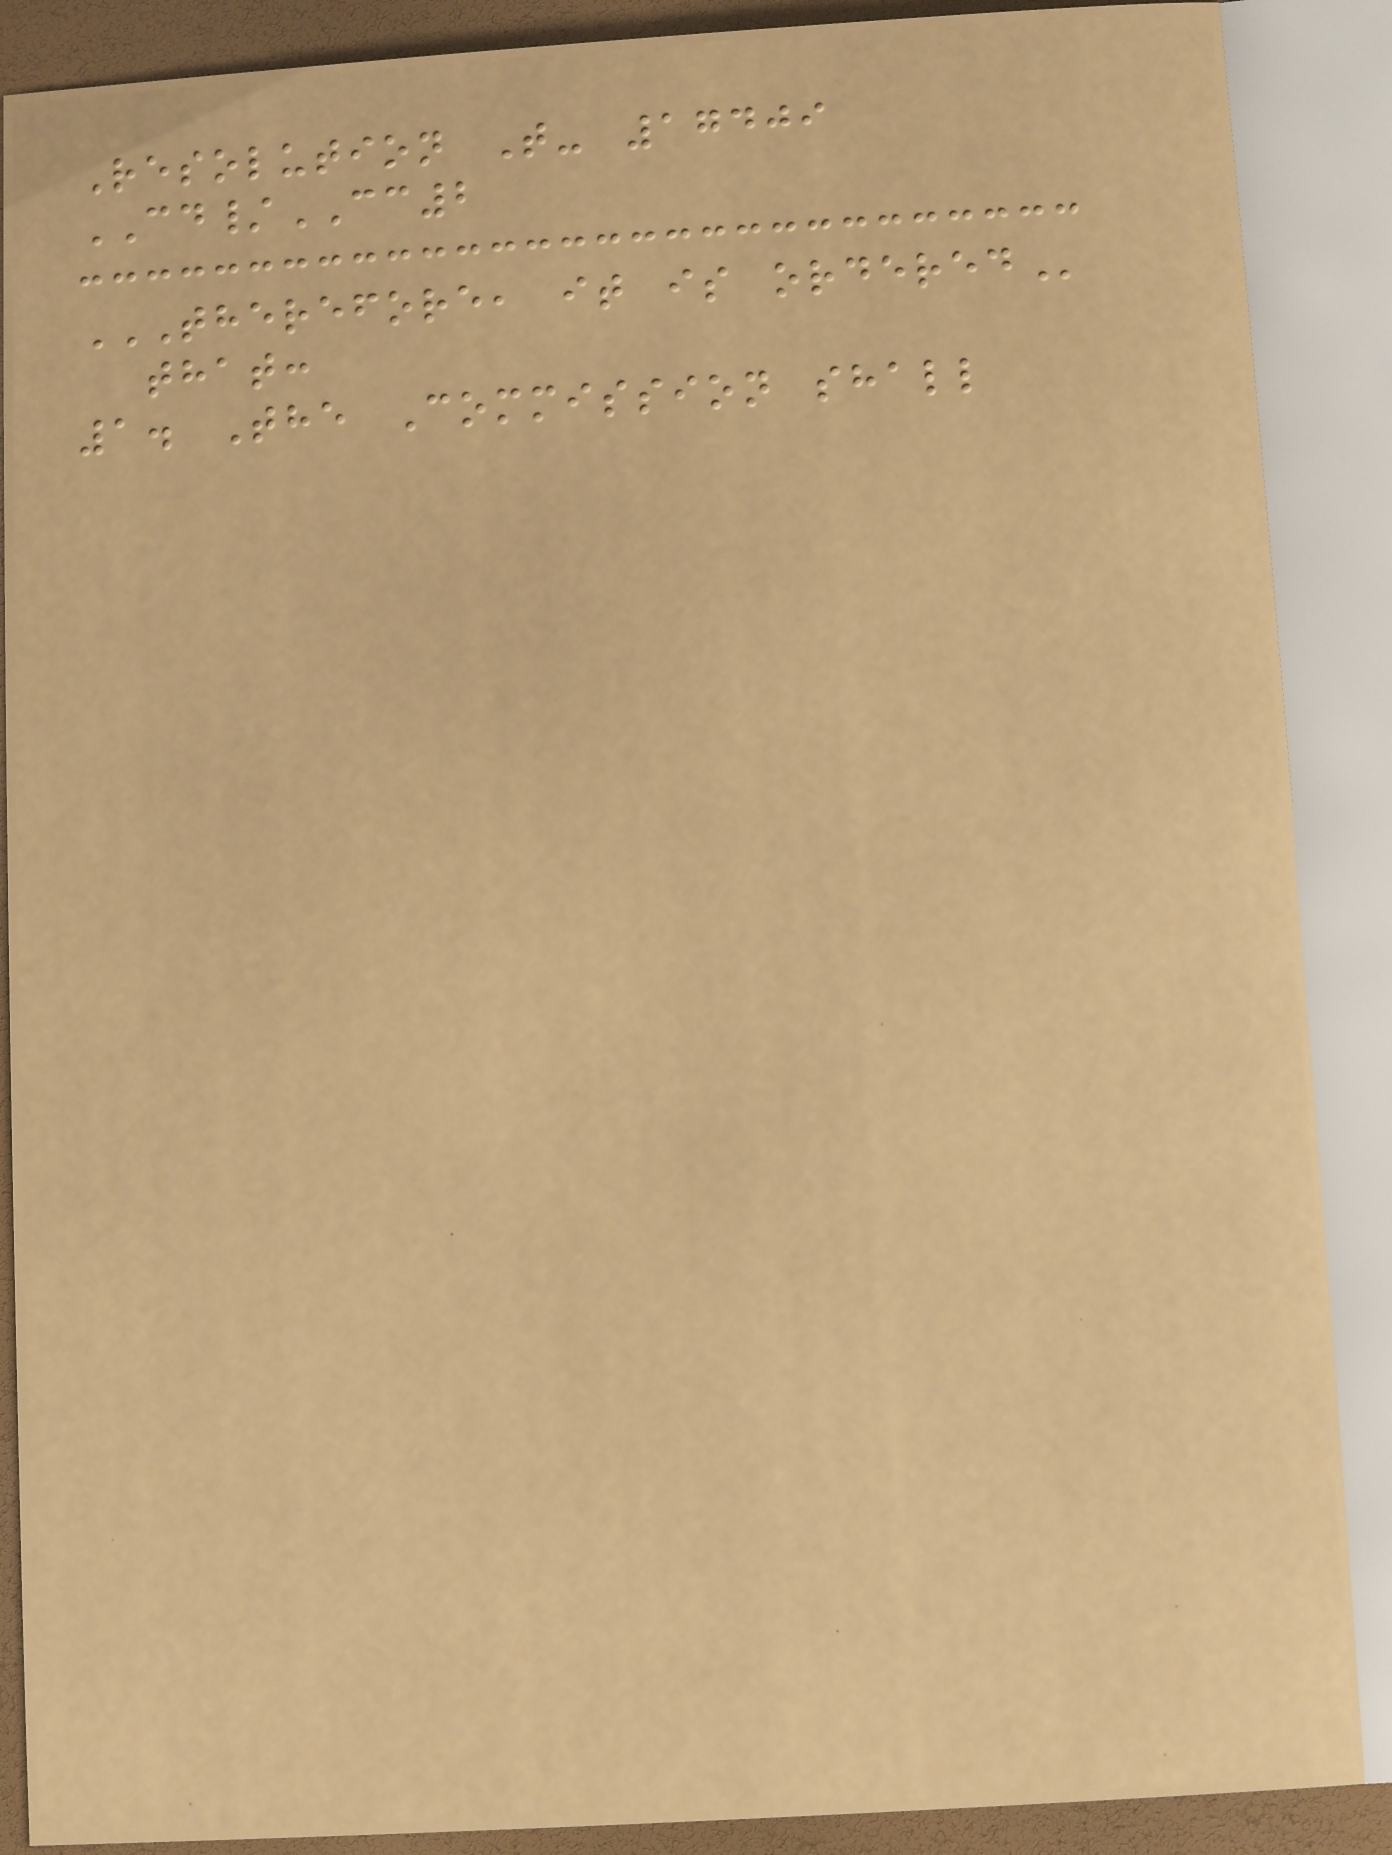Resolution T- 17409
CD/CC2
THEREFORE, IT IS ORDERED
that:
1. The Commission shall
